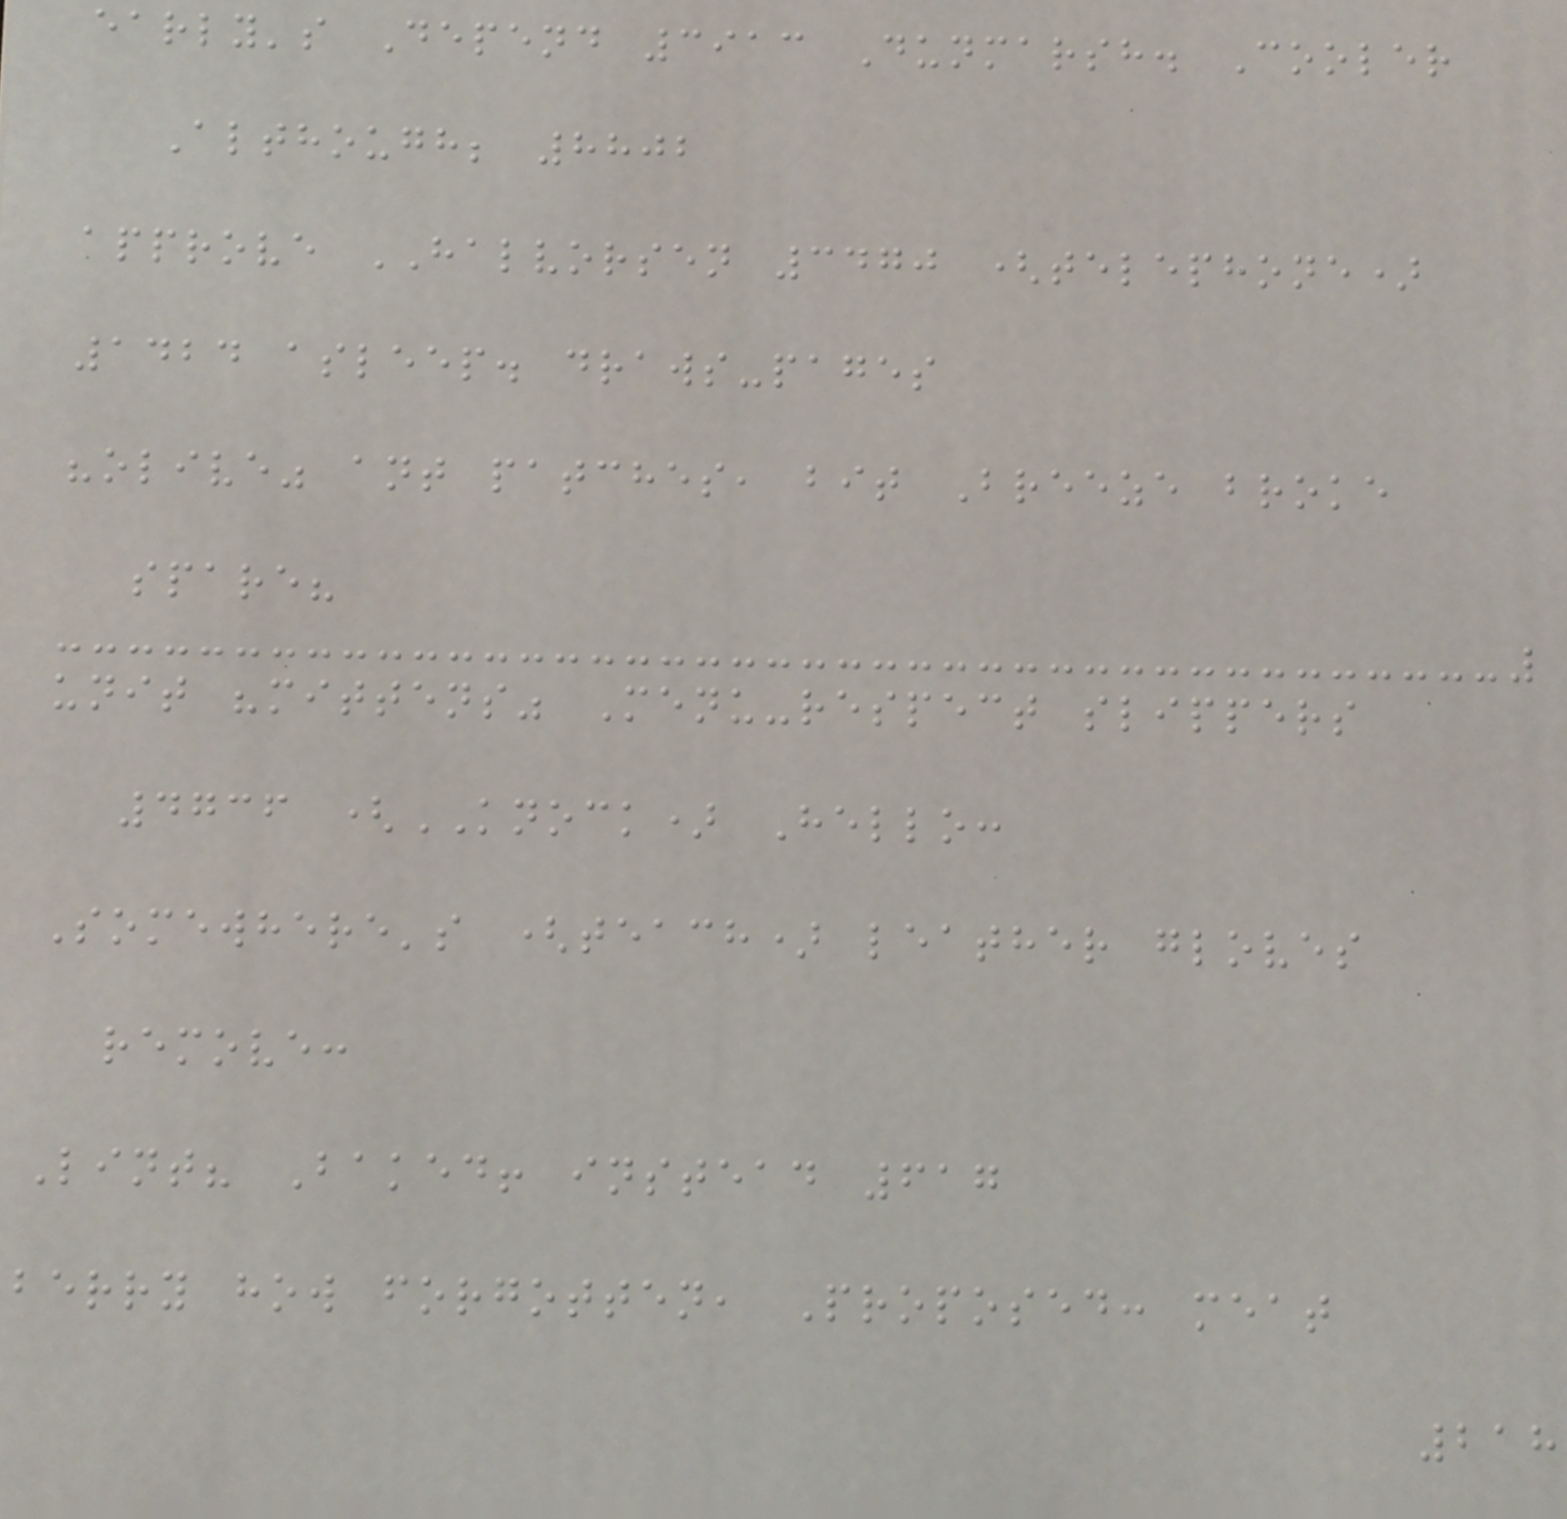early's Depend 3913 Dunmarsh. Cooler
Although; 8802
approve HALVORSEN 3470 (telephone)
1424 asleep. draws-pages
"olive" ant patches, bit Breeze broke
spare?
unit "mittens" Menu-respect slippers
4736 (KNOCK) Hello:
Somewhere's (teach) leather gloves
remove:
Lint? Baked! instead 617
berry how forgotten, Proposed: meat
218
